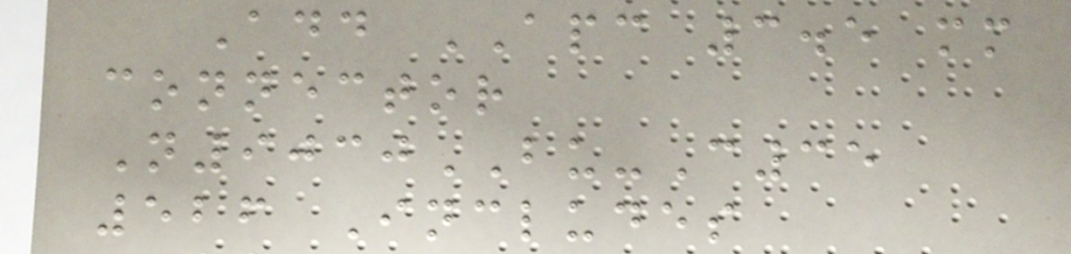Add APC 3.5 mm
connector
N9030BU-C35
526 Includes
